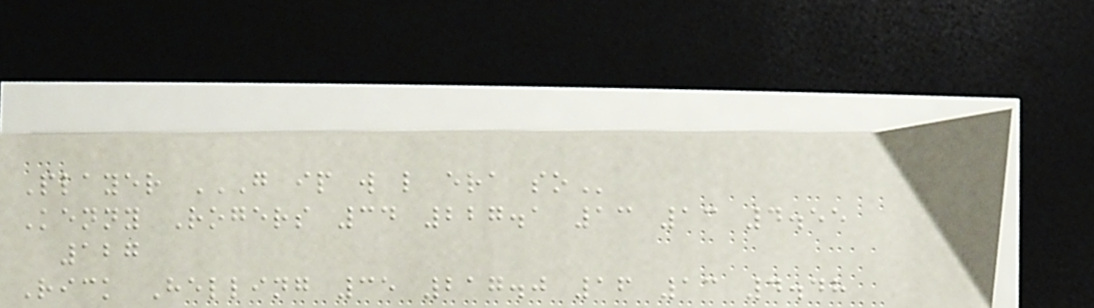Player G IP W L ERA SO
Kenny Rogers 34 227.1 13 13 4.55
127
Rick Helling 35 217.0 16 13 4.48
